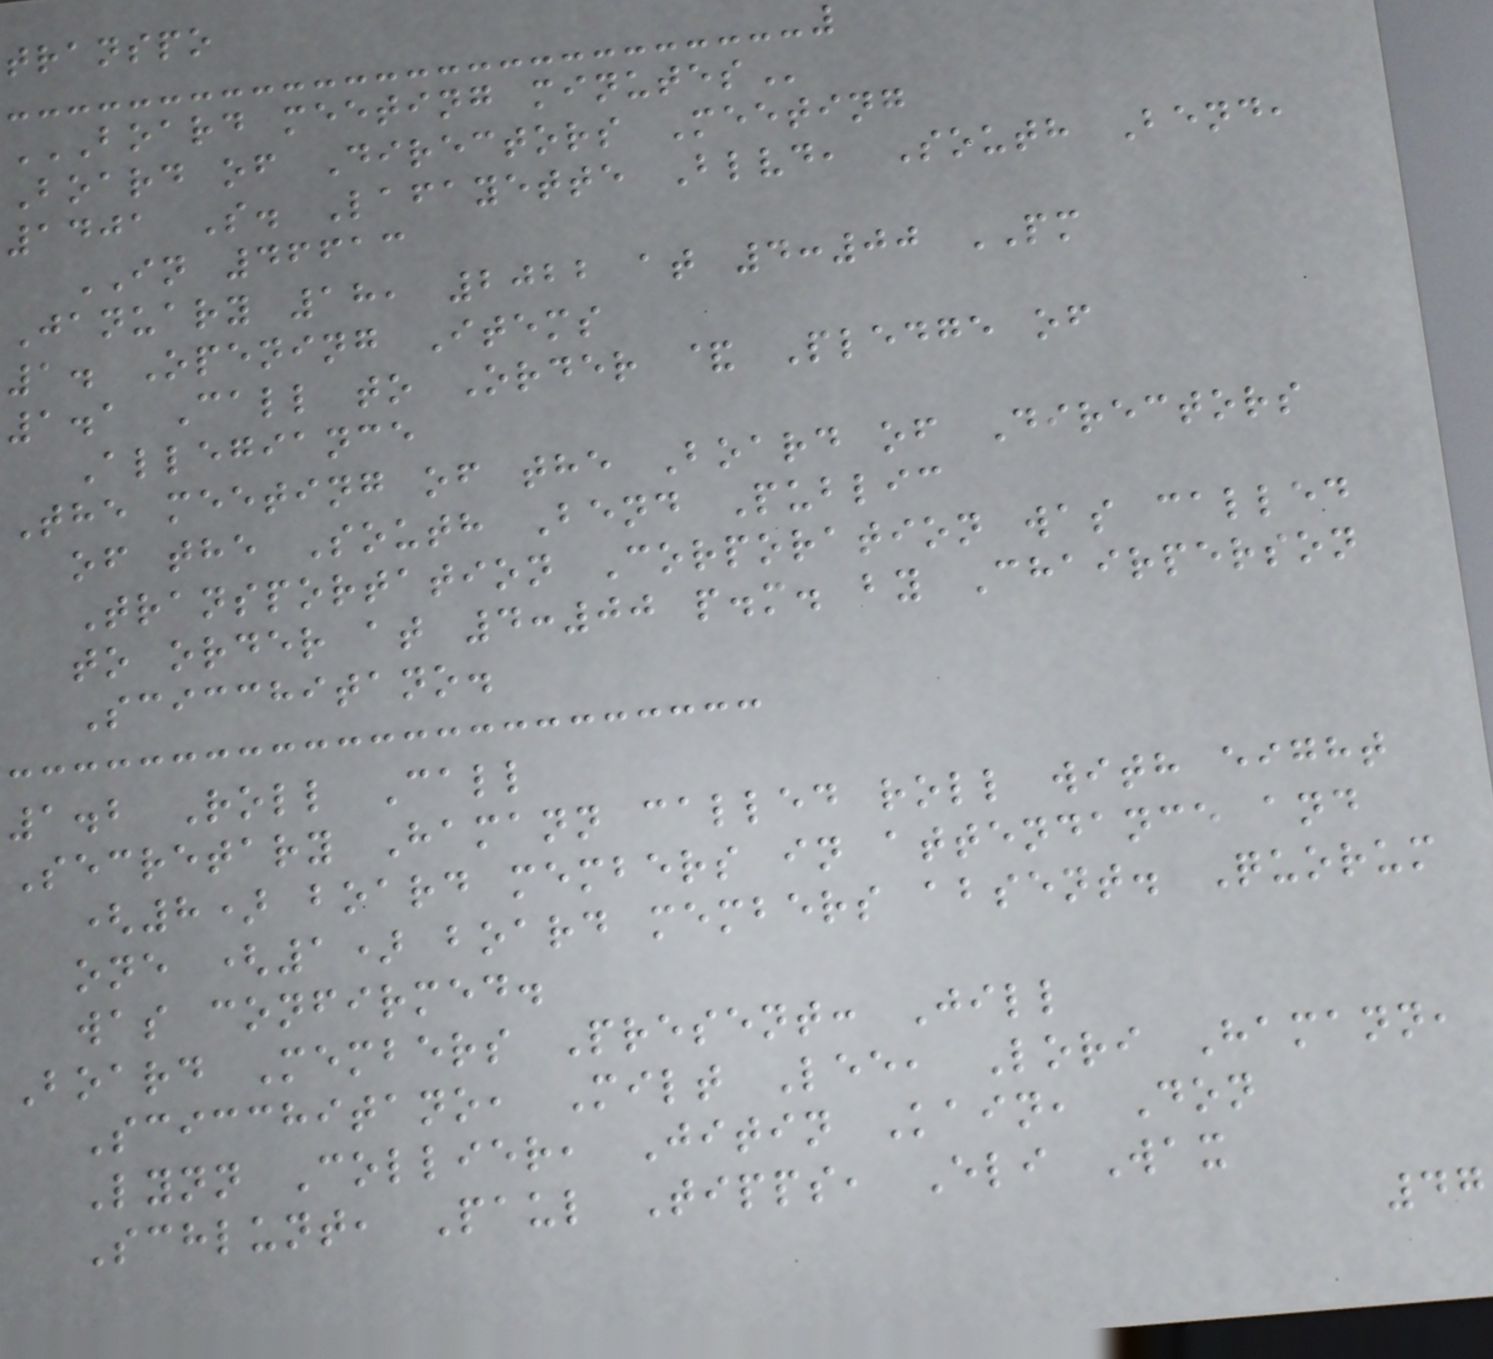transpo
BOARD MEETING MINUTES
Board of Directors Meeting
1401 S. Lafayette Blvd, South Bend,
IN 46613
January 18, 2022 at 4:00 PM
1. Opening Items
1.1 Call to Order & Pledge of
Allegiance
The meeting of the Board of Directors
of the South Bend Public
Transportation Corporation was called
to order at 4:00 p.m. by Chairperson
Scicchitano.
1.2 Roll Call
Secretary Hamann called roll with eight
(8) board members in attendance and
one (1) board members absent. Quorum
was confirmed.
Board Members Present: Jill
Scicchitano, Milt Lee, Lori Hamann,
Lynn Collier, Jitin Kain, Don
Schlunt, Paul Tipps, Eli Wax
47
